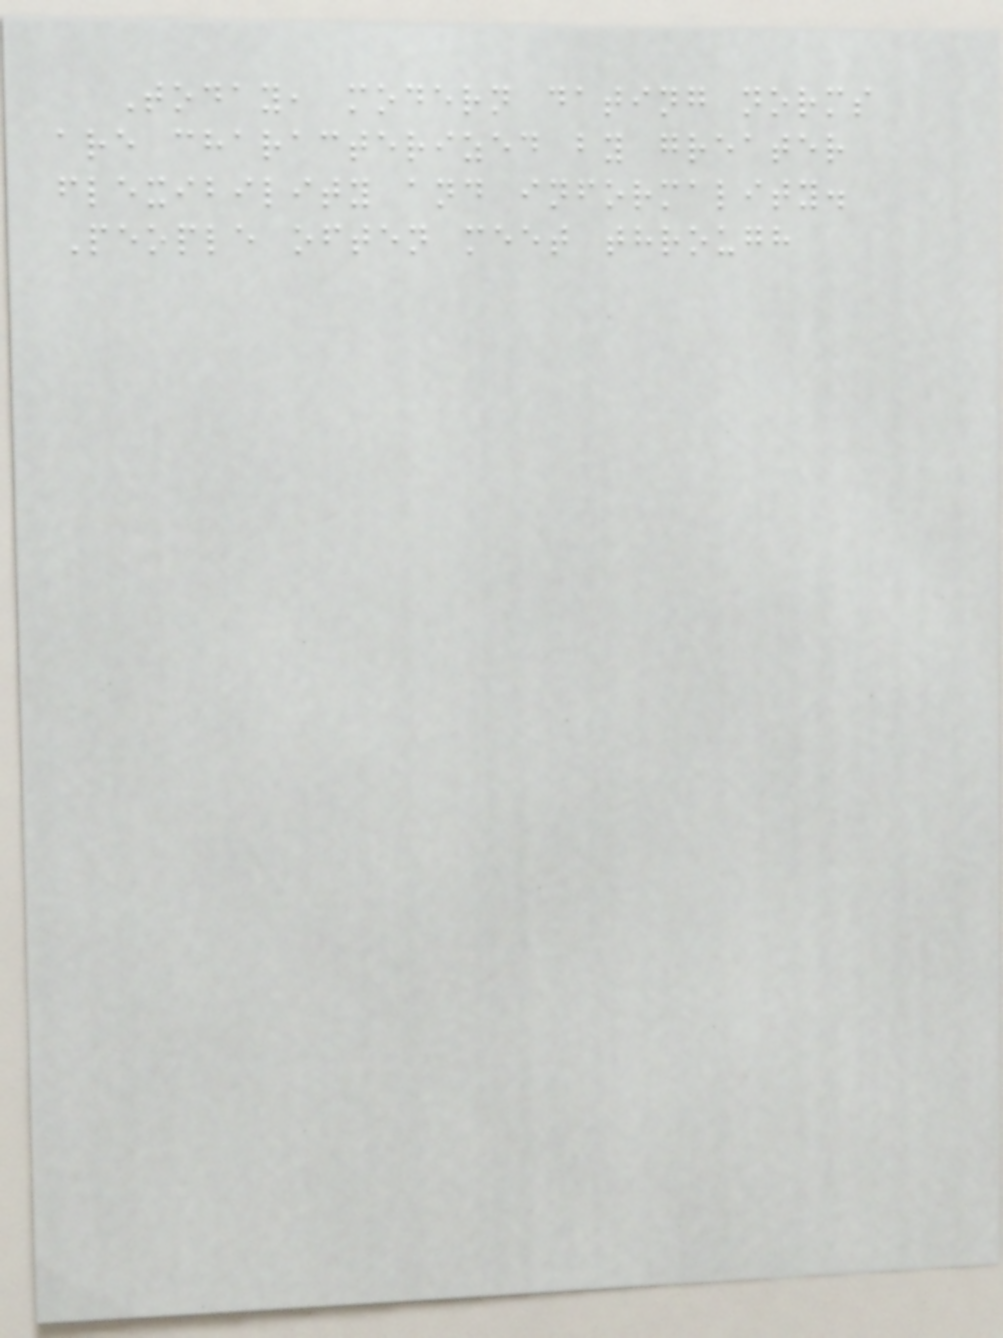Today, modern dating norms
are characterized by greater
flexibility and informality.
People often meet through
